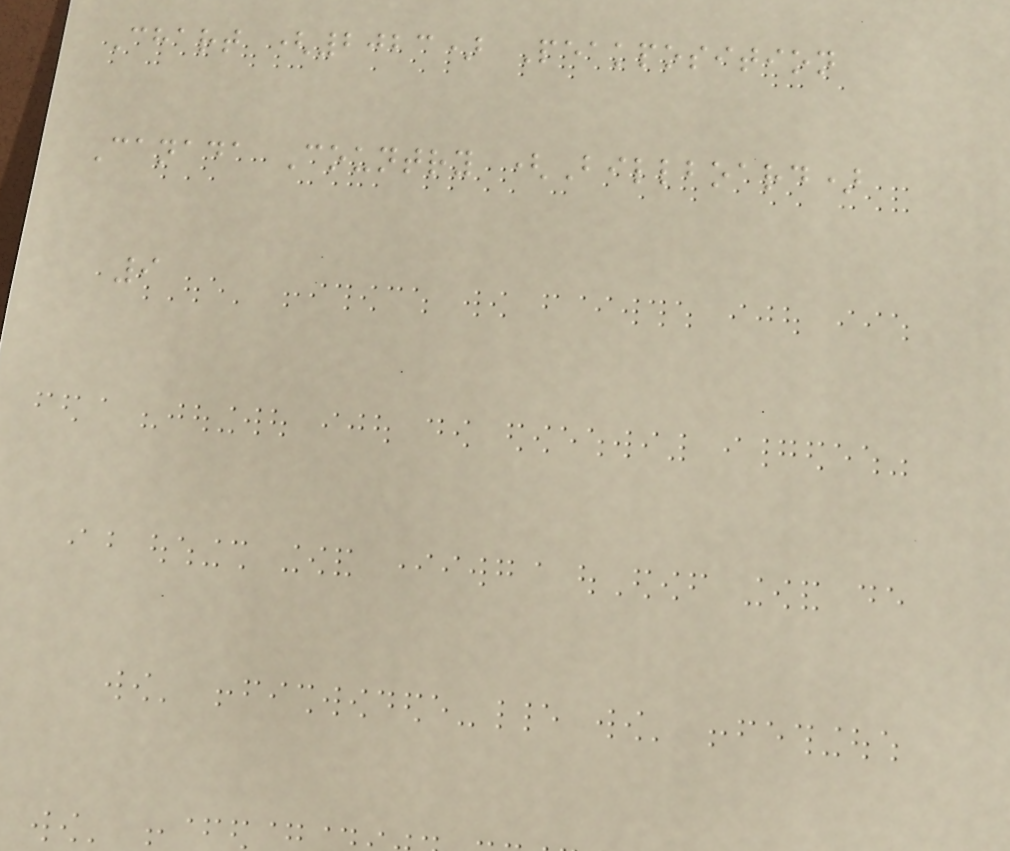Chart (2023) Peakposition
Canada Country (Billboard)
9
